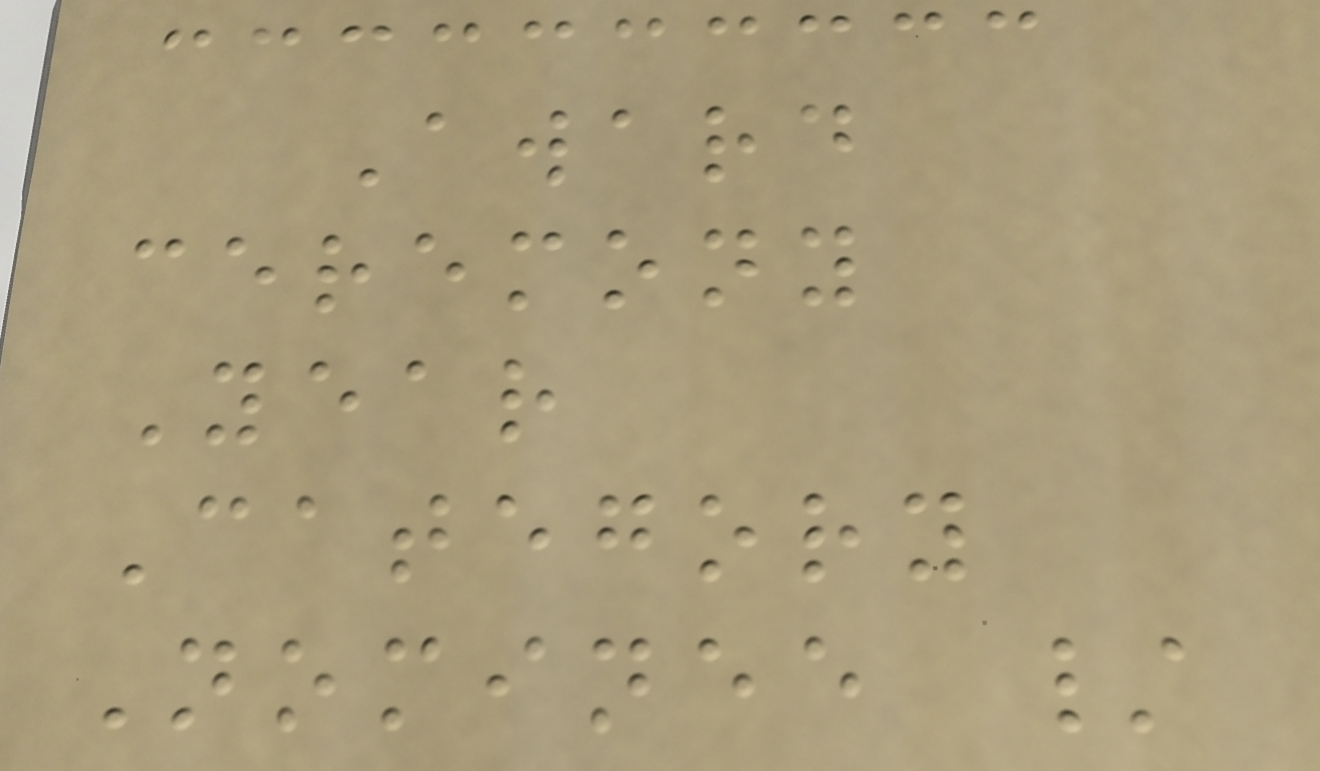Award
ceremony
Year
Category
Nominee /
